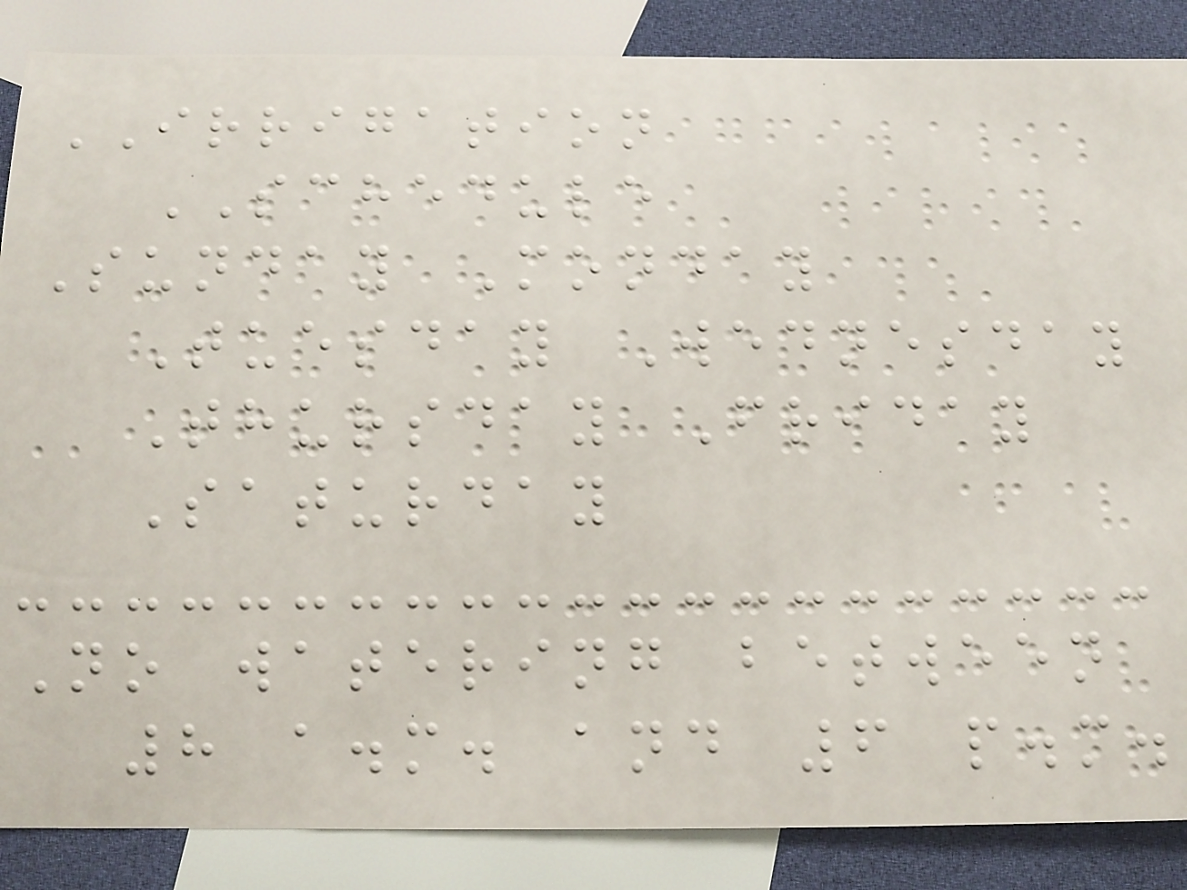IRRIGATION
SCHEDULE
Sunday Monday
Tuesday Wednesday
Thursday Friday
Saturday
No watering between
8 a.m. and 6 p.m.
